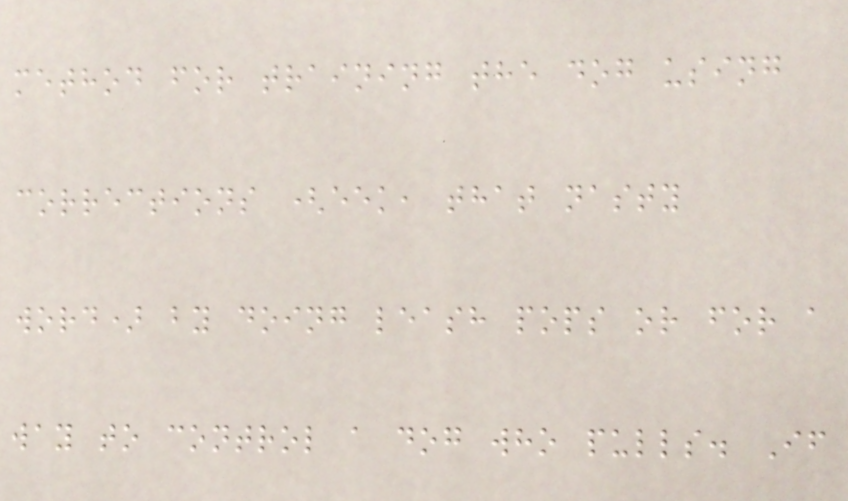method for training the dog using
corrections (eek, that nasty
word) by doing leash pops or for a
way to control a dog who pulls. If
